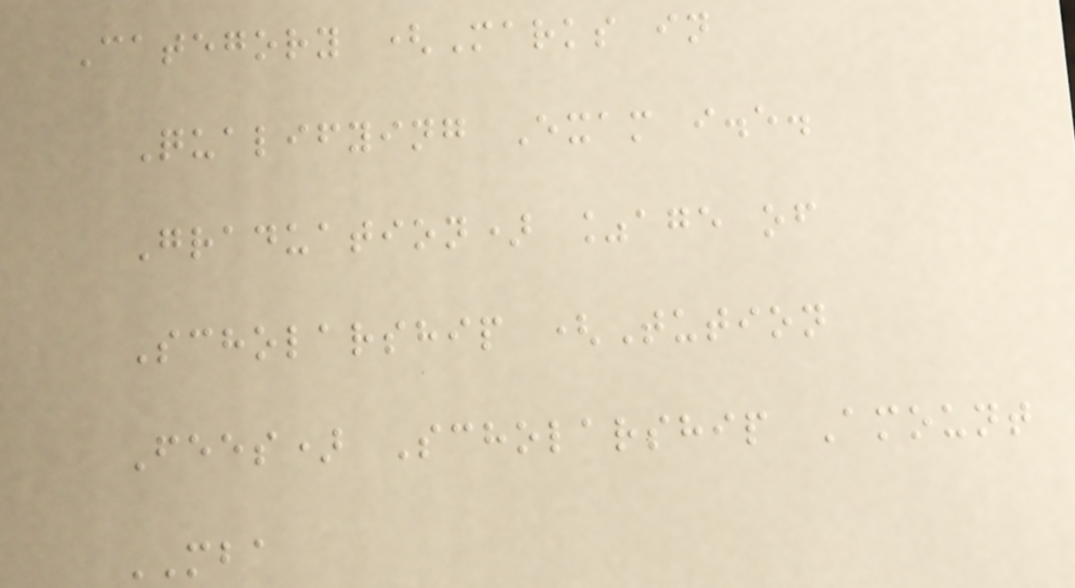Category (Marks in
Qualifying Exam i.e.
Graduation) %age of
Scholarship (Tution
Fees) Scholarship Amount
MBA
